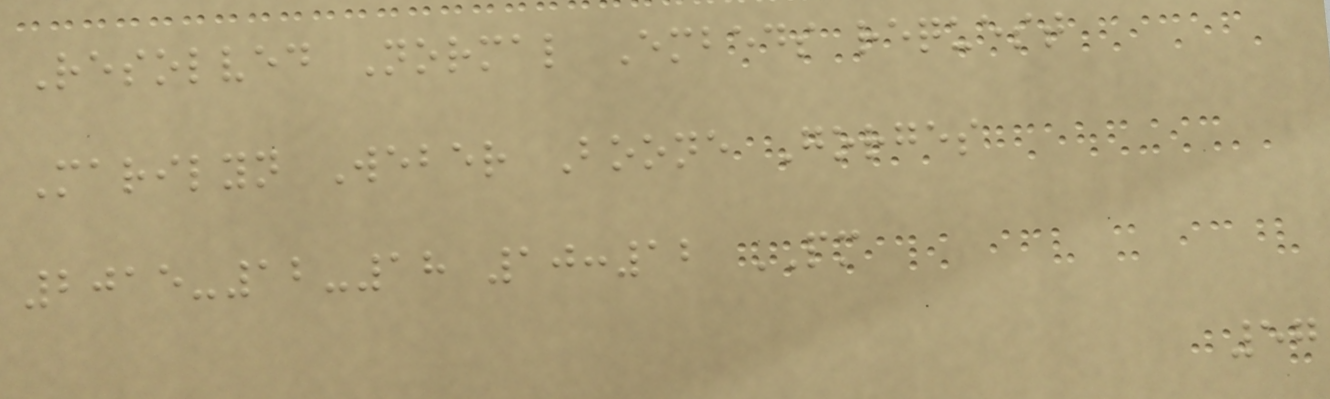Resolved Normal Embeds request
Marilyn Weber Boone Gorges
2015-12-18 10:12 PM
57
